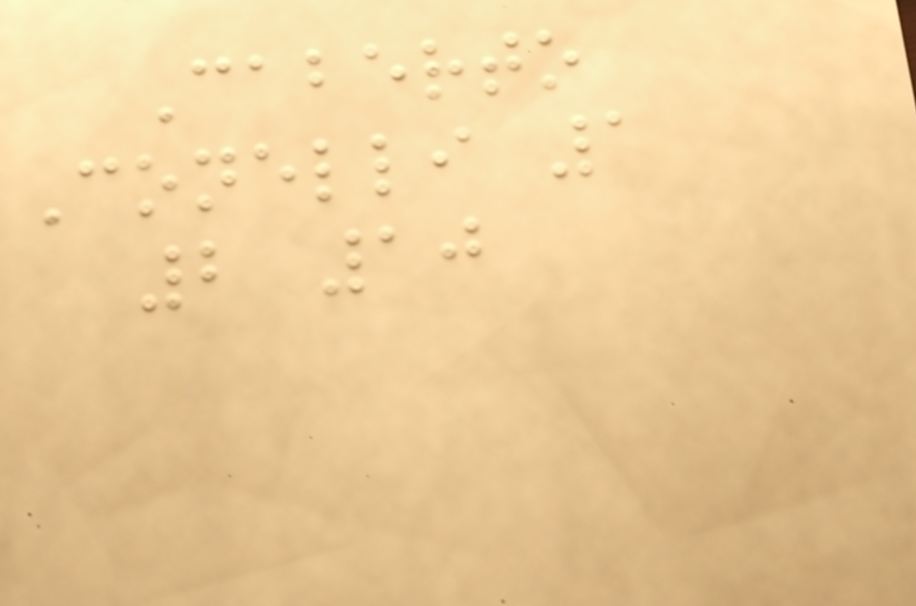Caberto
Conelli 1
2 10
